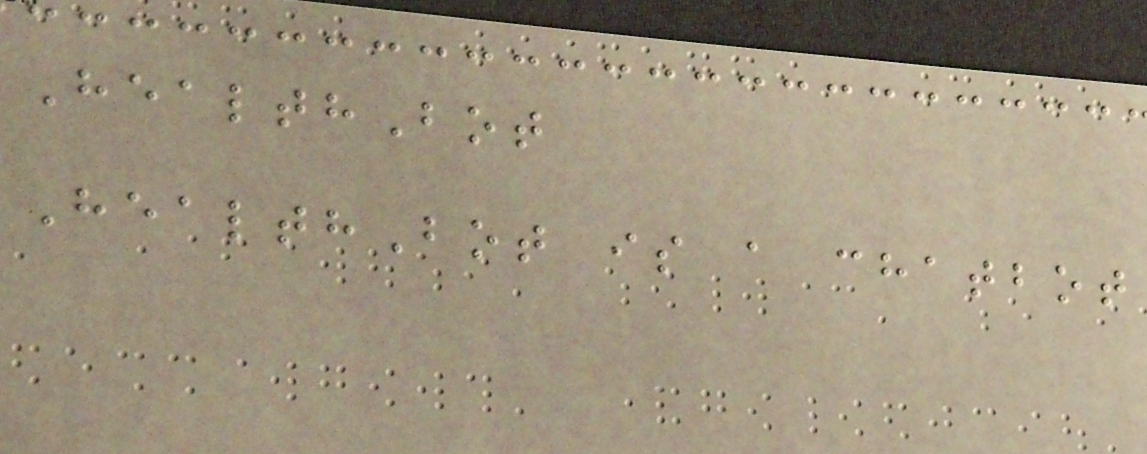HealthBot
HealthBot is a chatbot
